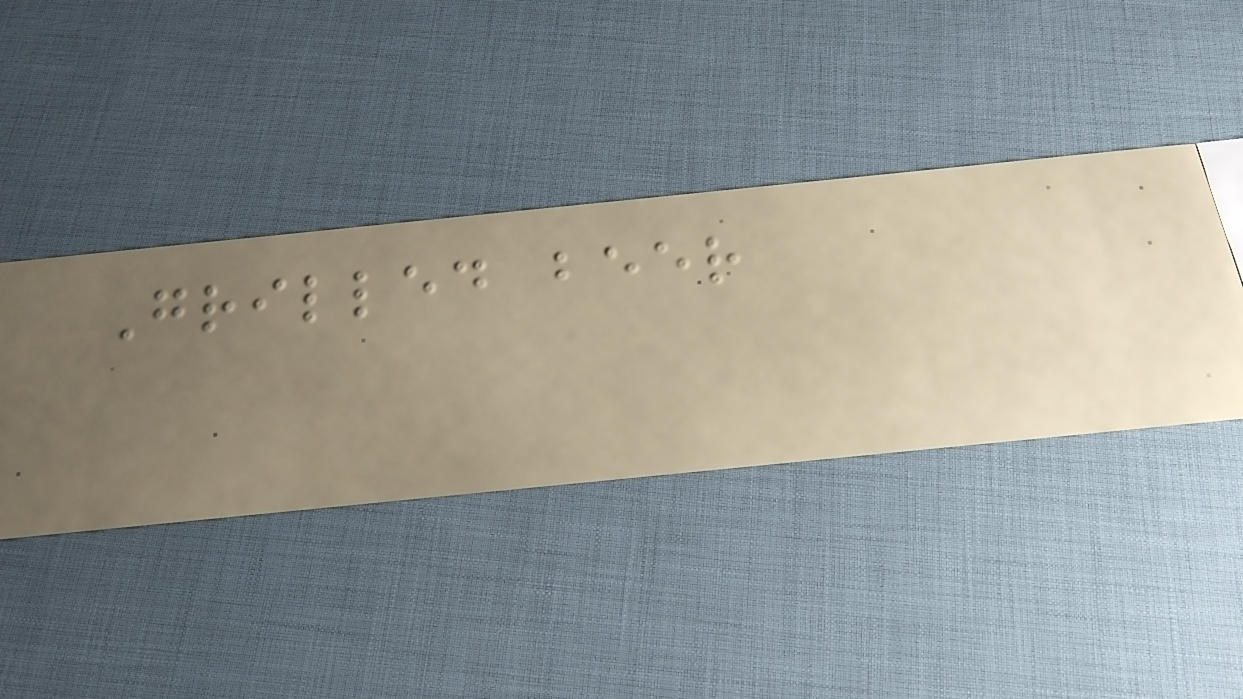Grilled beer
